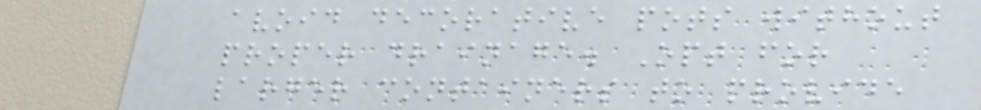avoid decorative pots without
proper drainage. Opt for
larger containers to provide
